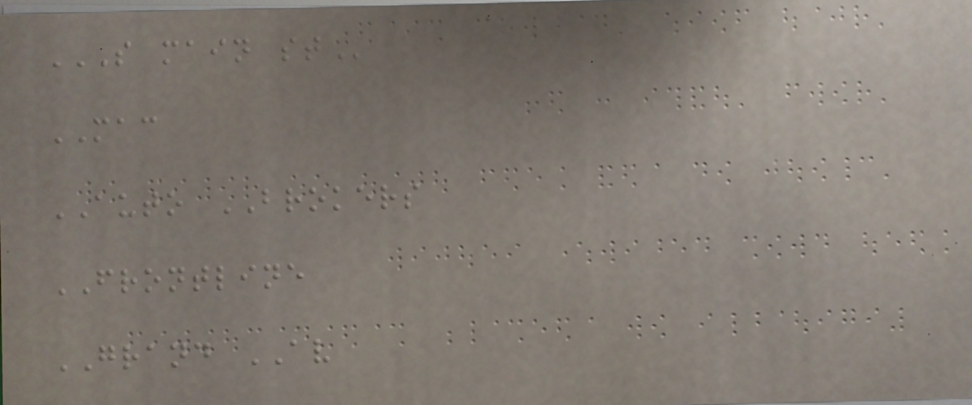S MAIN ST
MAC
AUTO BROKERS
FRONTLINE
GRAND AV
